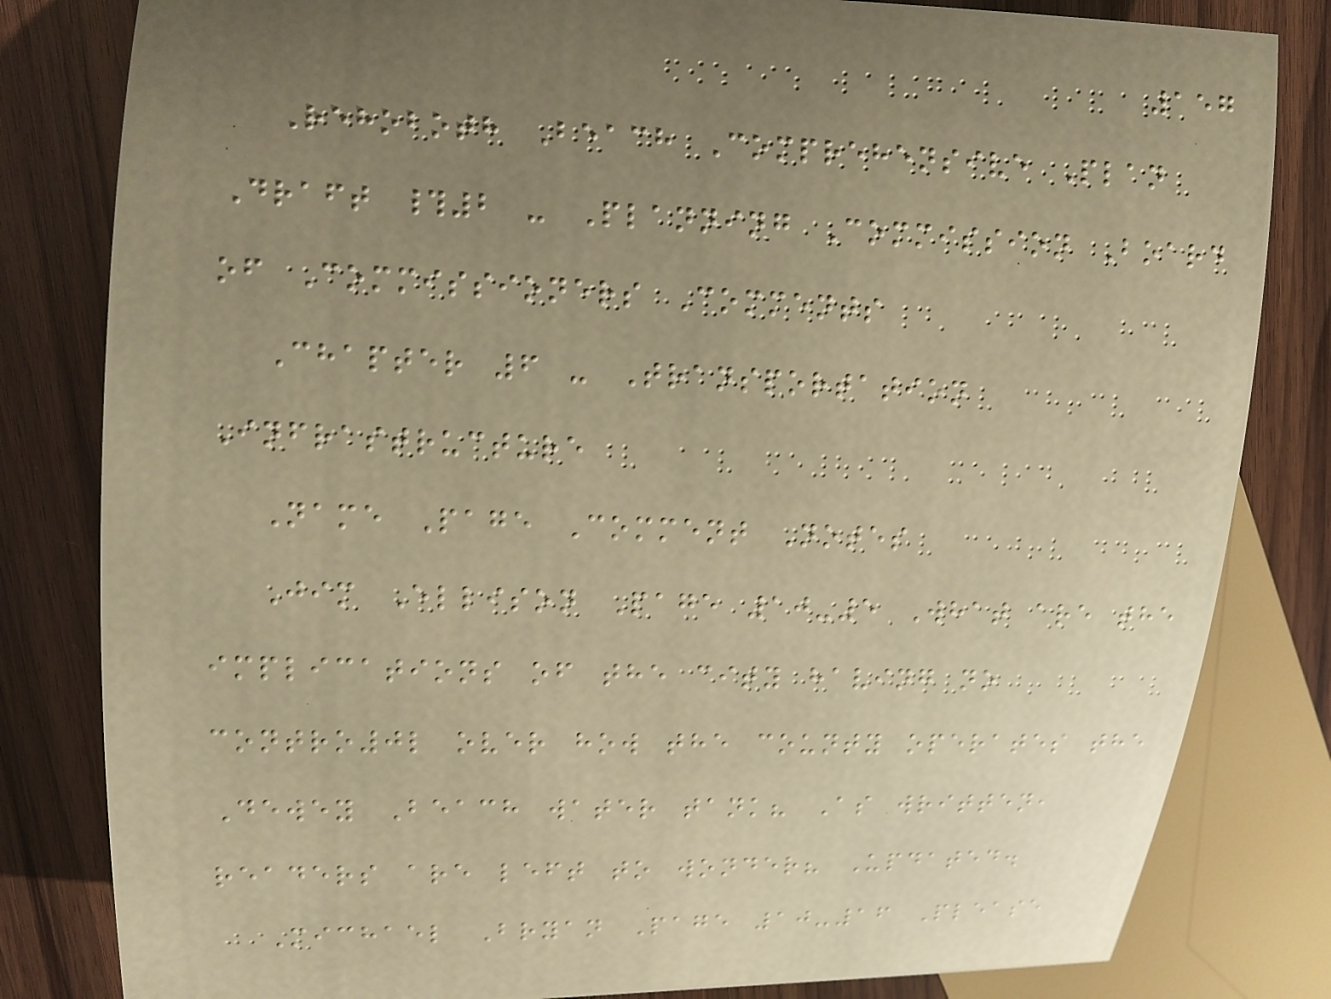157
Rehoboth Beach Comprehensive Plan
Draft #2 - Planning Commission Board
of Commissioners Comments
Chapter 6 - Transportation
Infrastructure
Name Page Comment Notes
Jim Ellison Page 10-5 What are the
implications of the city having no
contro0l over how the county operates the
Dewey Beach water tank? As written,
readers are left to wonder? Updated.
Michael Bryan Page 10-16 Please
